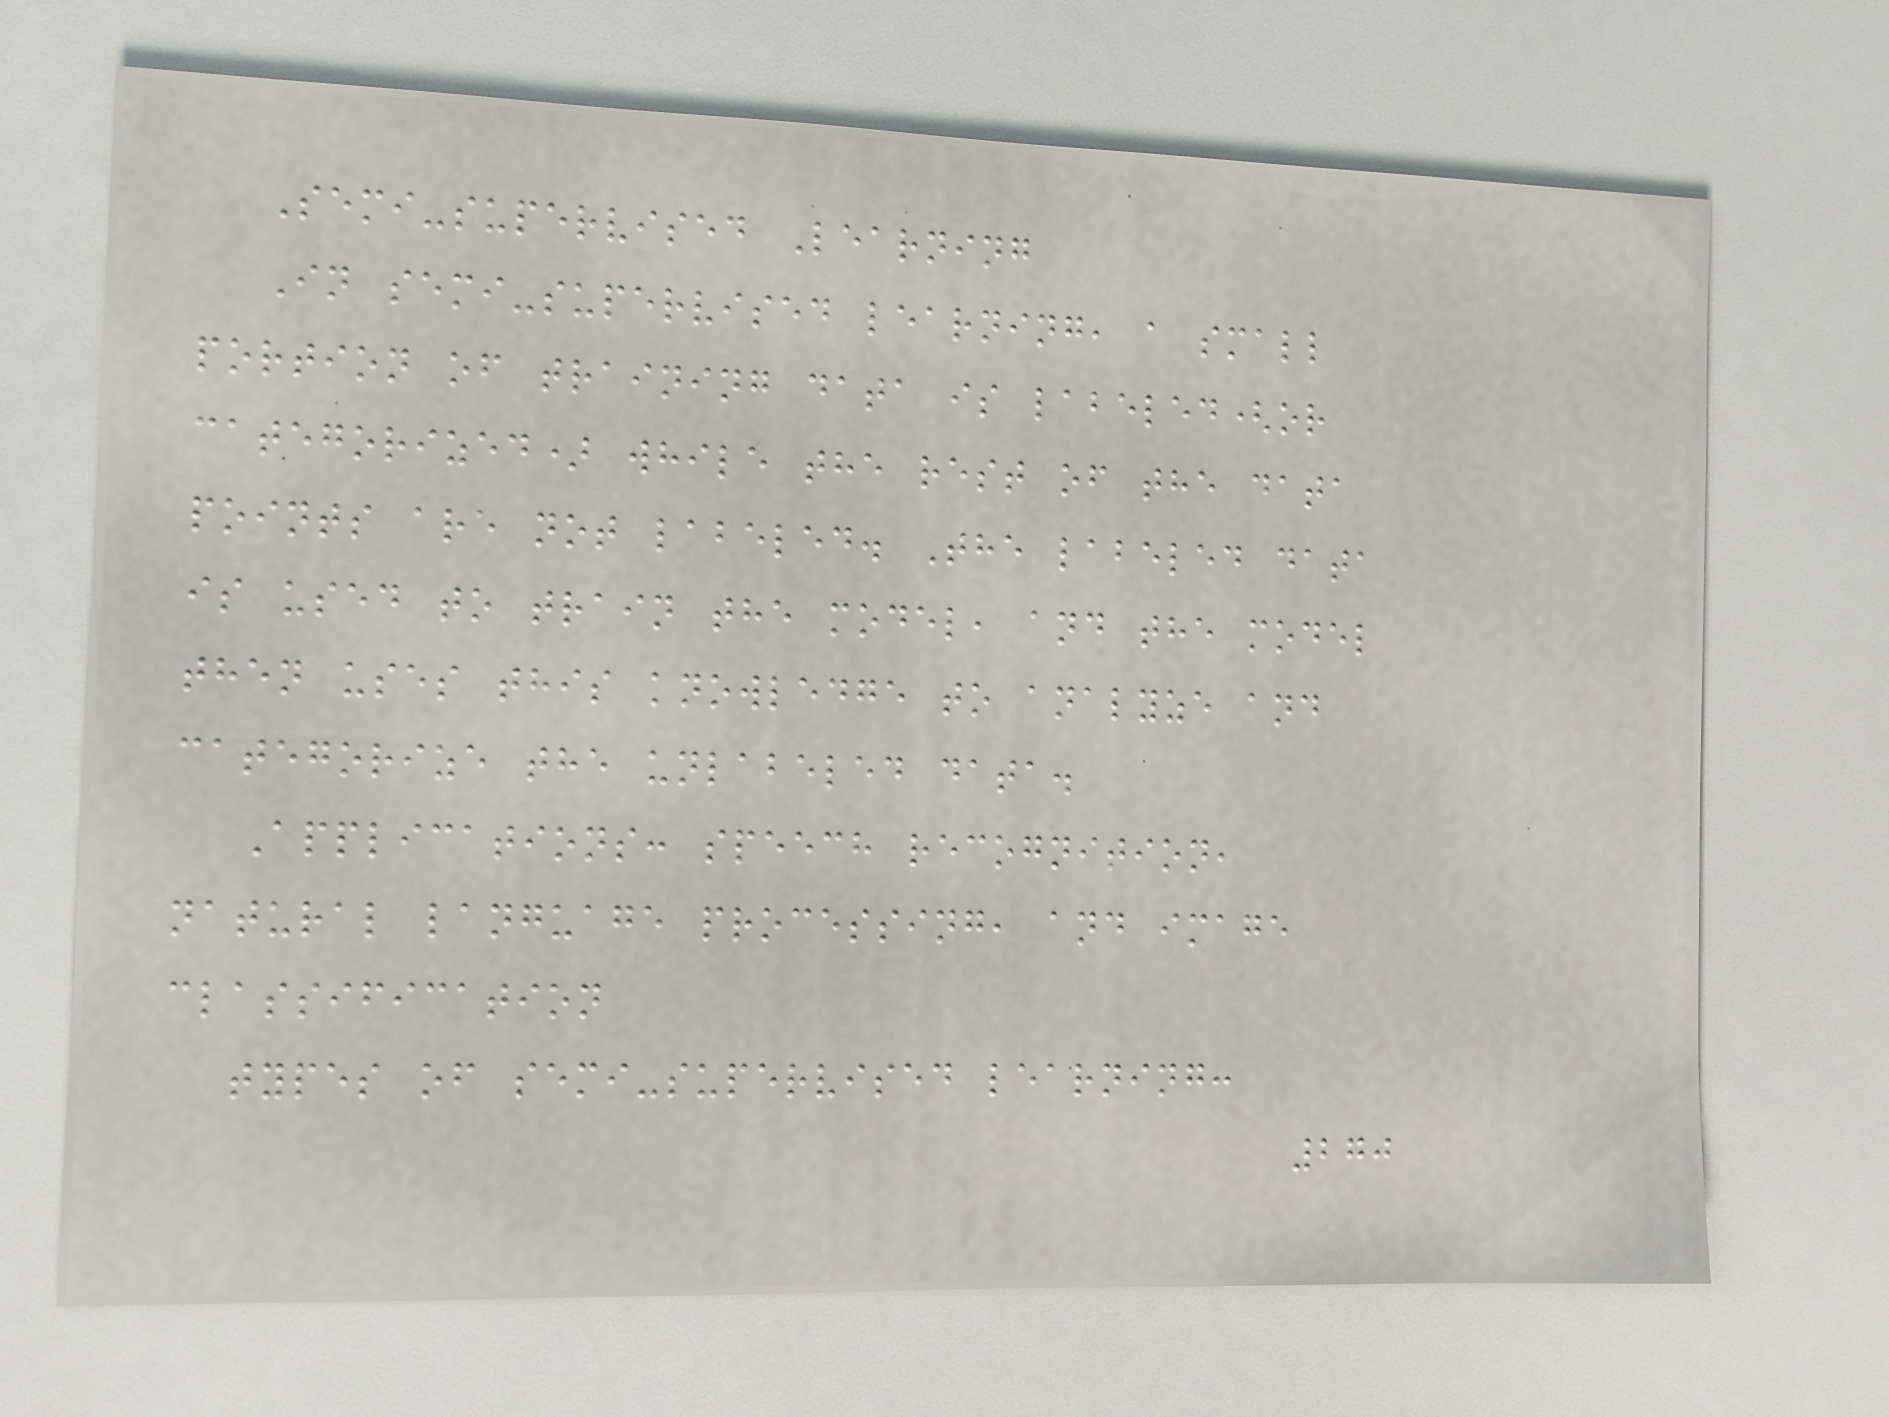Semi-supervised Learning
In semi-supervised learning, a small
portion of training data is labeled(or
categorized) while the rest of the data
points are not labeled. The labeled data
is used to train the model, and the model
then uses this knowledge to analyze and
categorize the unlabeled data.
Applications: speech recognition,
natural language processing, and image
classification
types of semi-supervised learning:
270
